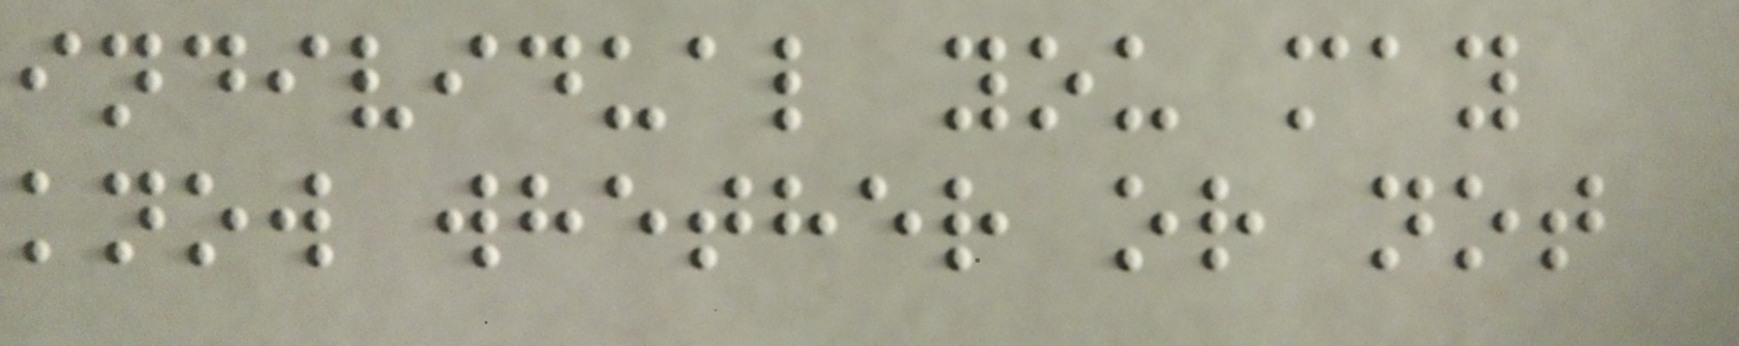individual you may
know whether or not
